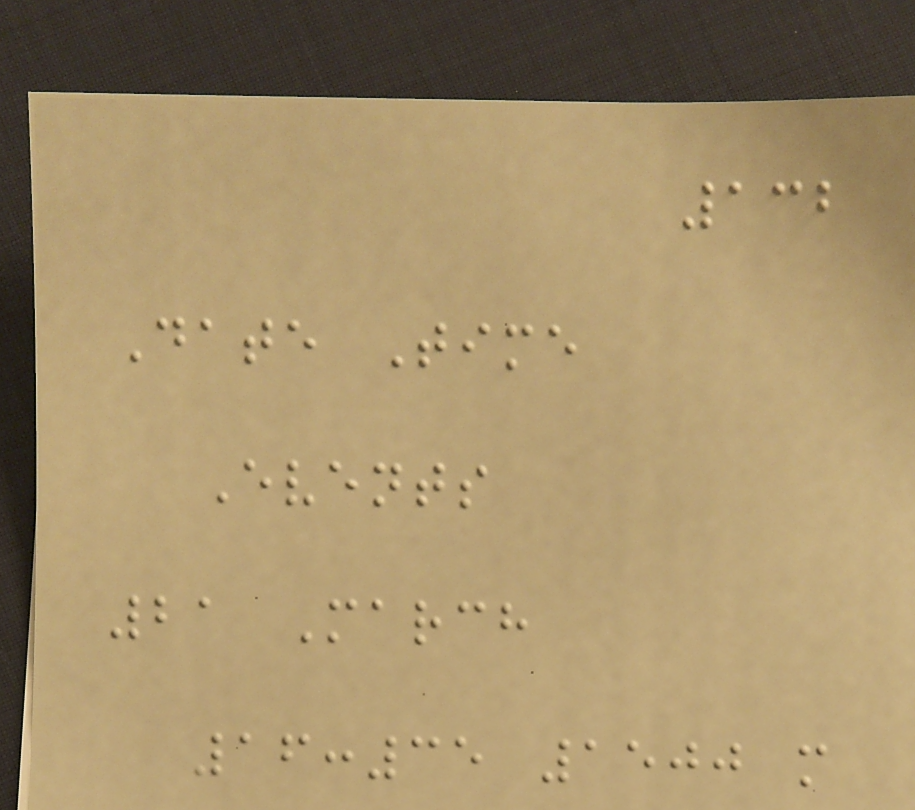132
Date Time
Events
21 March
16:35 1500 m
